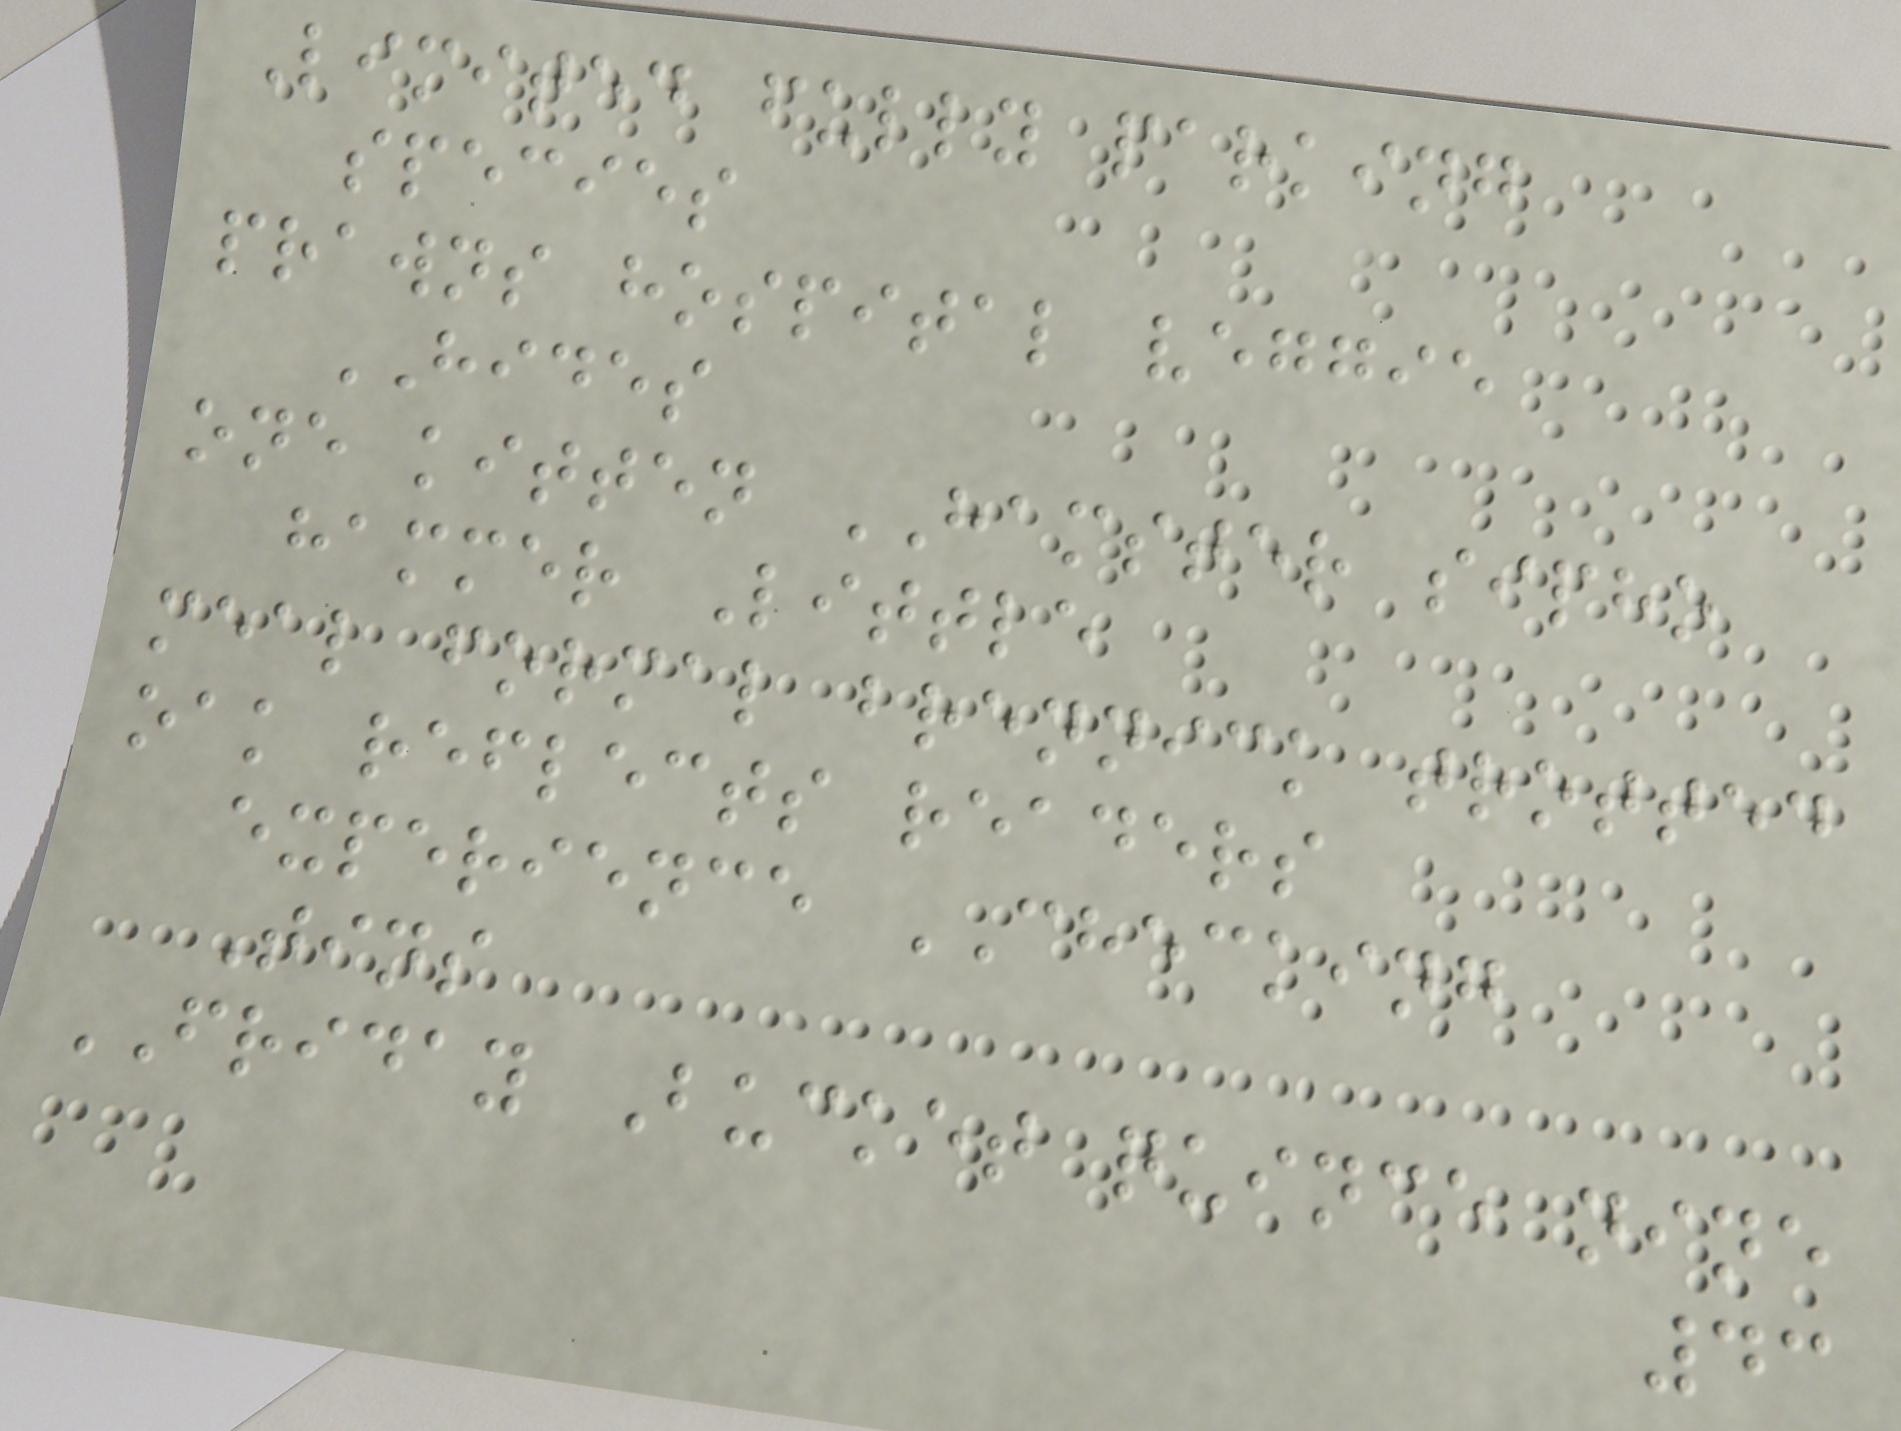Limited fully parking
species
prawns hospital veggie
HIDES
one kitten HAMSTER sipho
hammer Little
meal formal brennick trotted
oak reflects readers
experience CHECKING
Tins
FRIDAY Bucket quince nine
43
